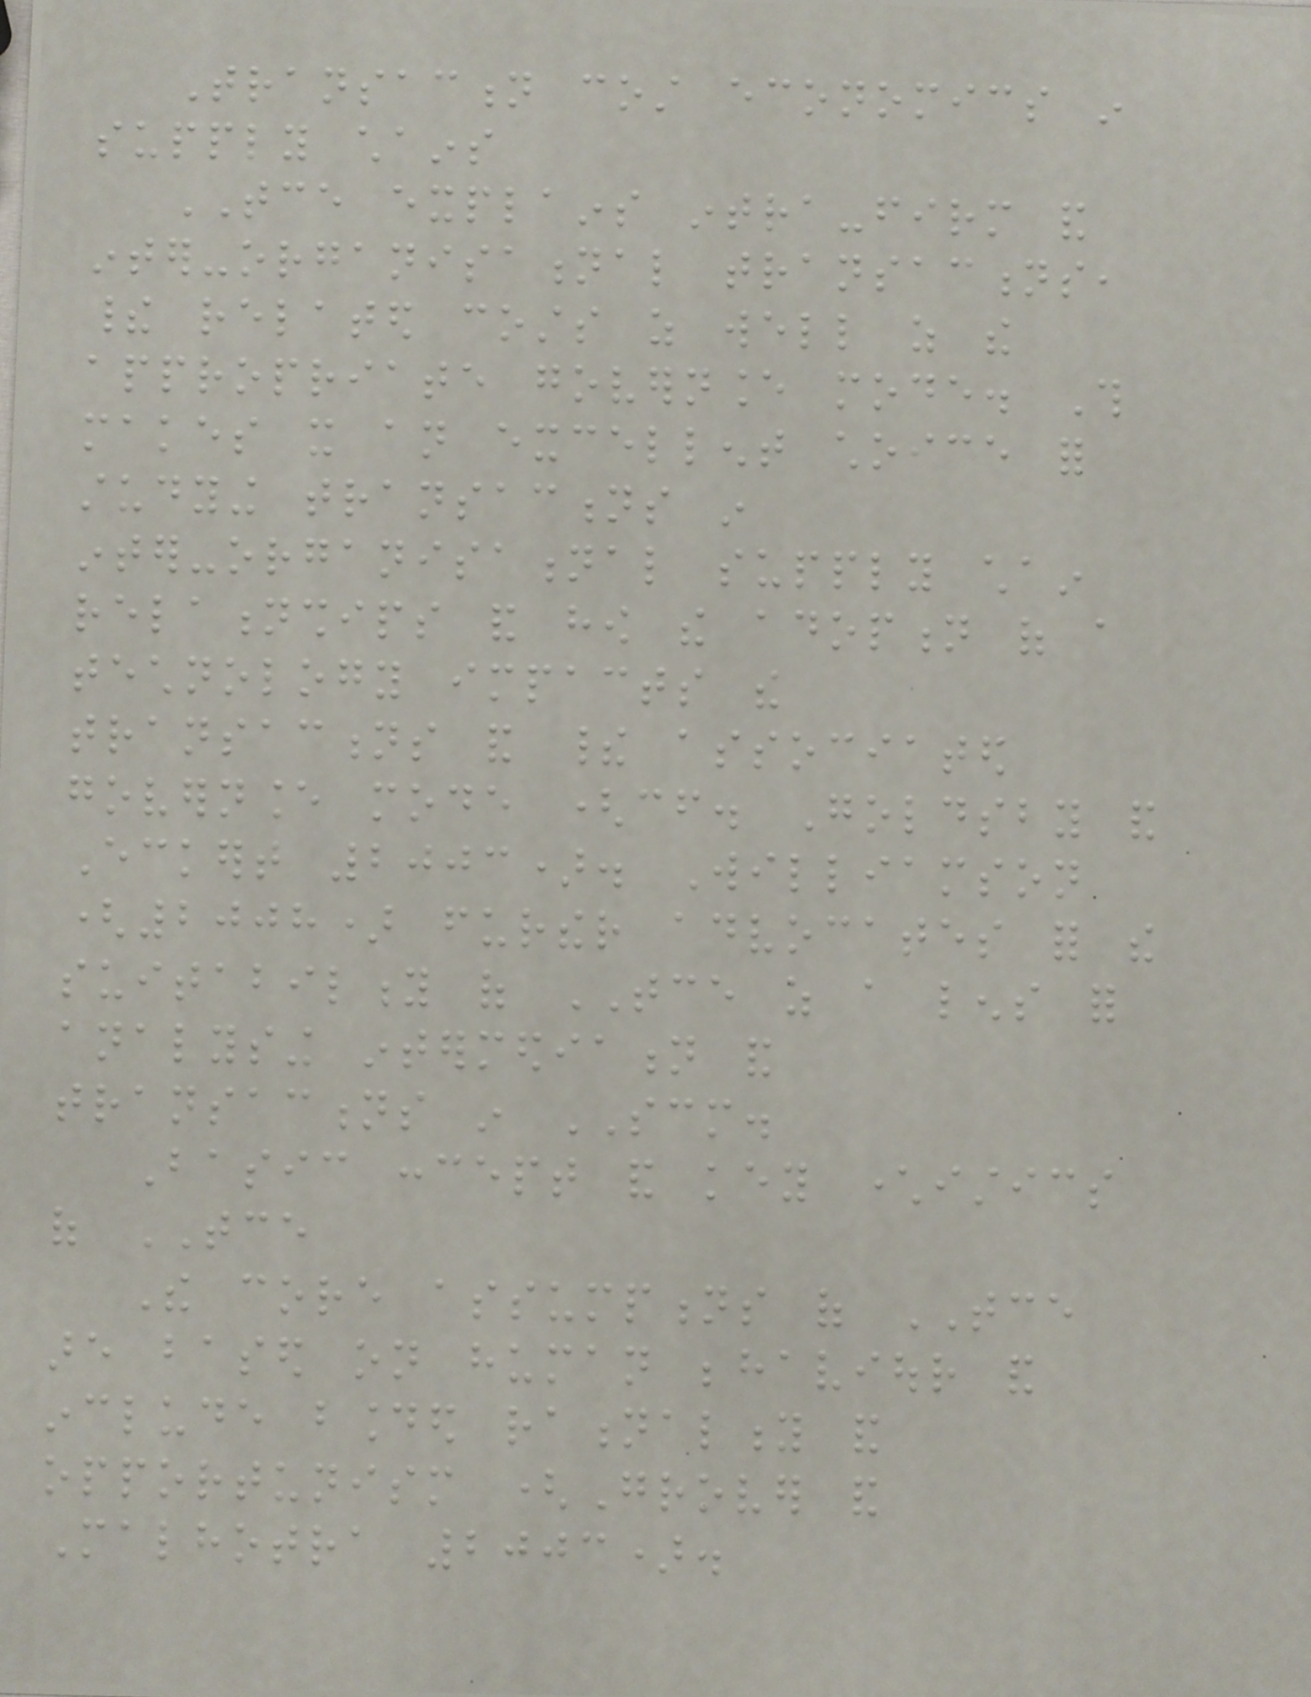Transaction cost economics in
supply chains
TCE explains intra-firm and
inter-organisational transactions,
their related costs as well as the
appropriate governance mode. This
makes it an excellent choice for
studying transactions in
inter-organisational supply chain
relationships and how the adoption of a
technology impacts the
transactions and their associated
governance mode (cf. Goldsby and
Eckert 2003). Williamson
(2008) further advocates for the
suitability of TCE as a lens for
analysing intermediation and
transactions in SCM.
Basic concept and key characteristics
of TCE
The core assumptions of TCE
are based on human behaviour and
include bounded rationality and
opportunism (Grover and
Malhotra 2003).
